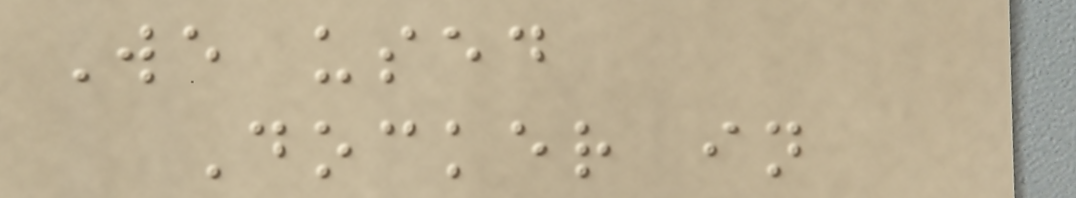We used
Docker in
